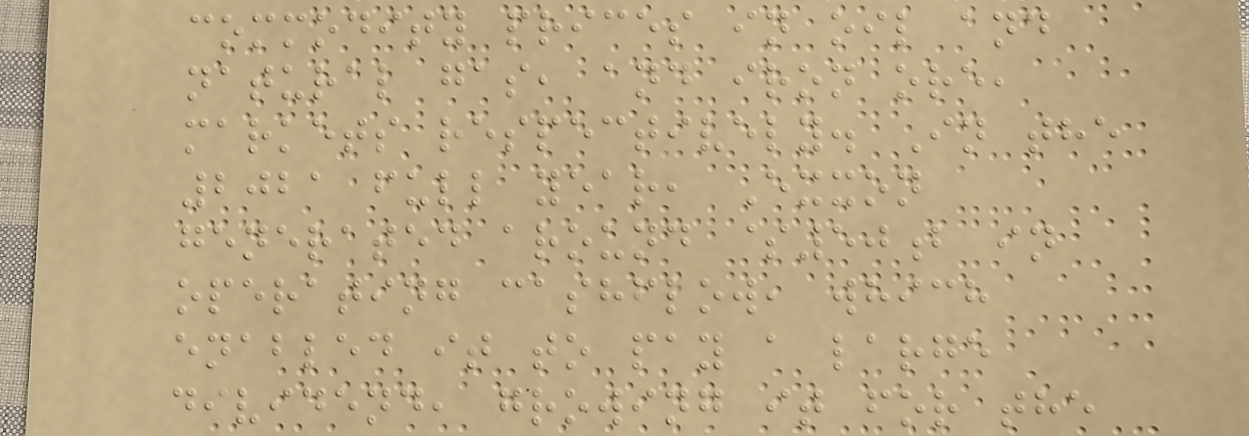commodity prices in oil and
natural gas, and iron ore,
markets respectively. In the
2021 full year, Exxon
generated around $50b in
operating cashflow, which
enabled it to pay a large
dividend, growing it for the
